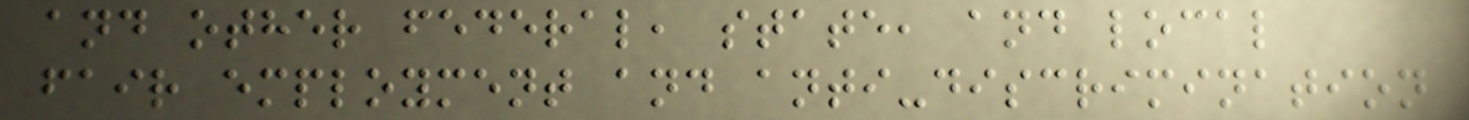and other federal, state, and local
fair employment and anti-discrimination
